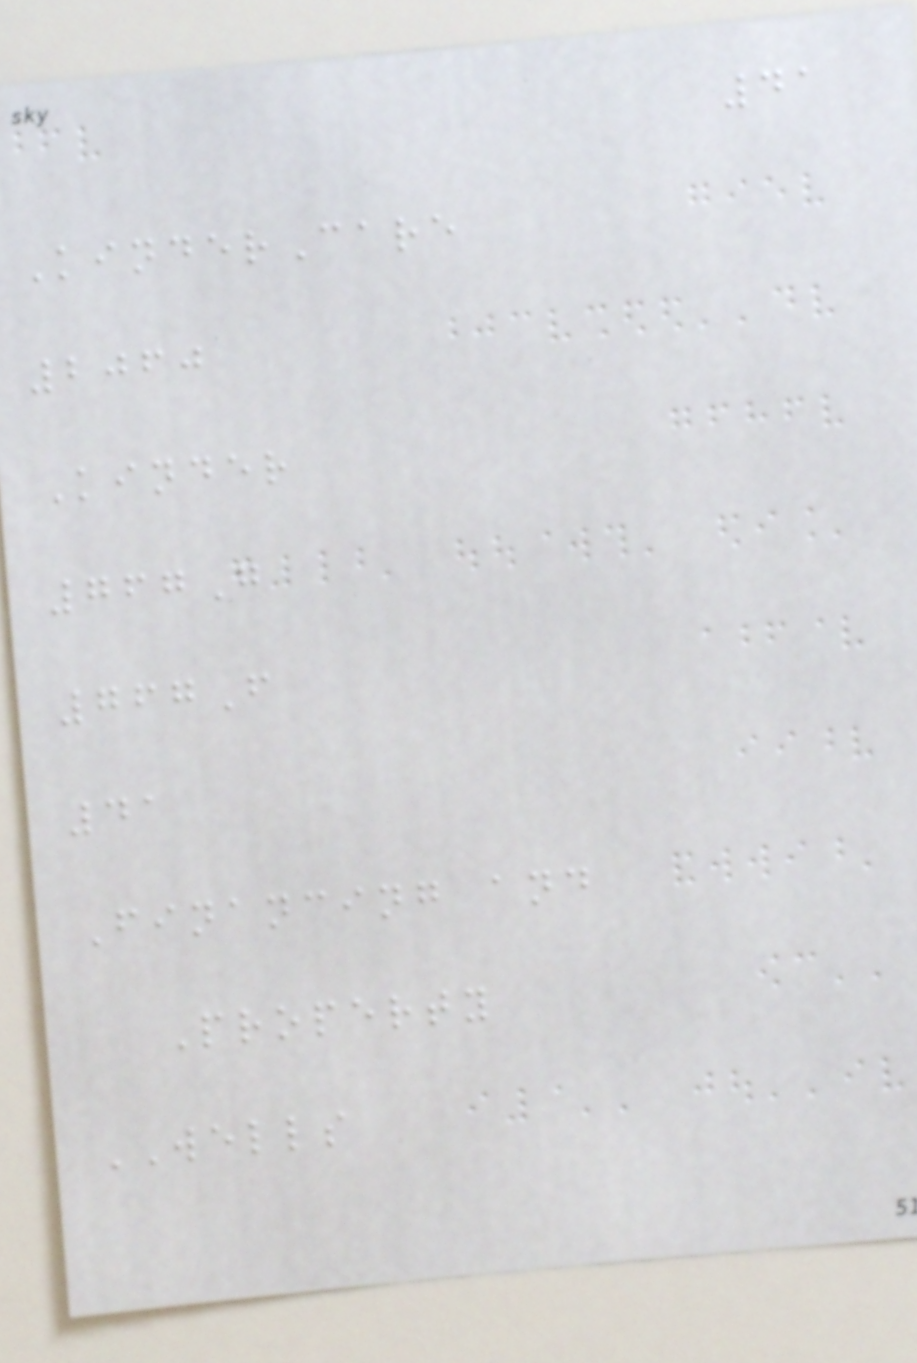41
KinderCare
2060
Kinder
767G
767F
41
Financing and
Property
WELLS
